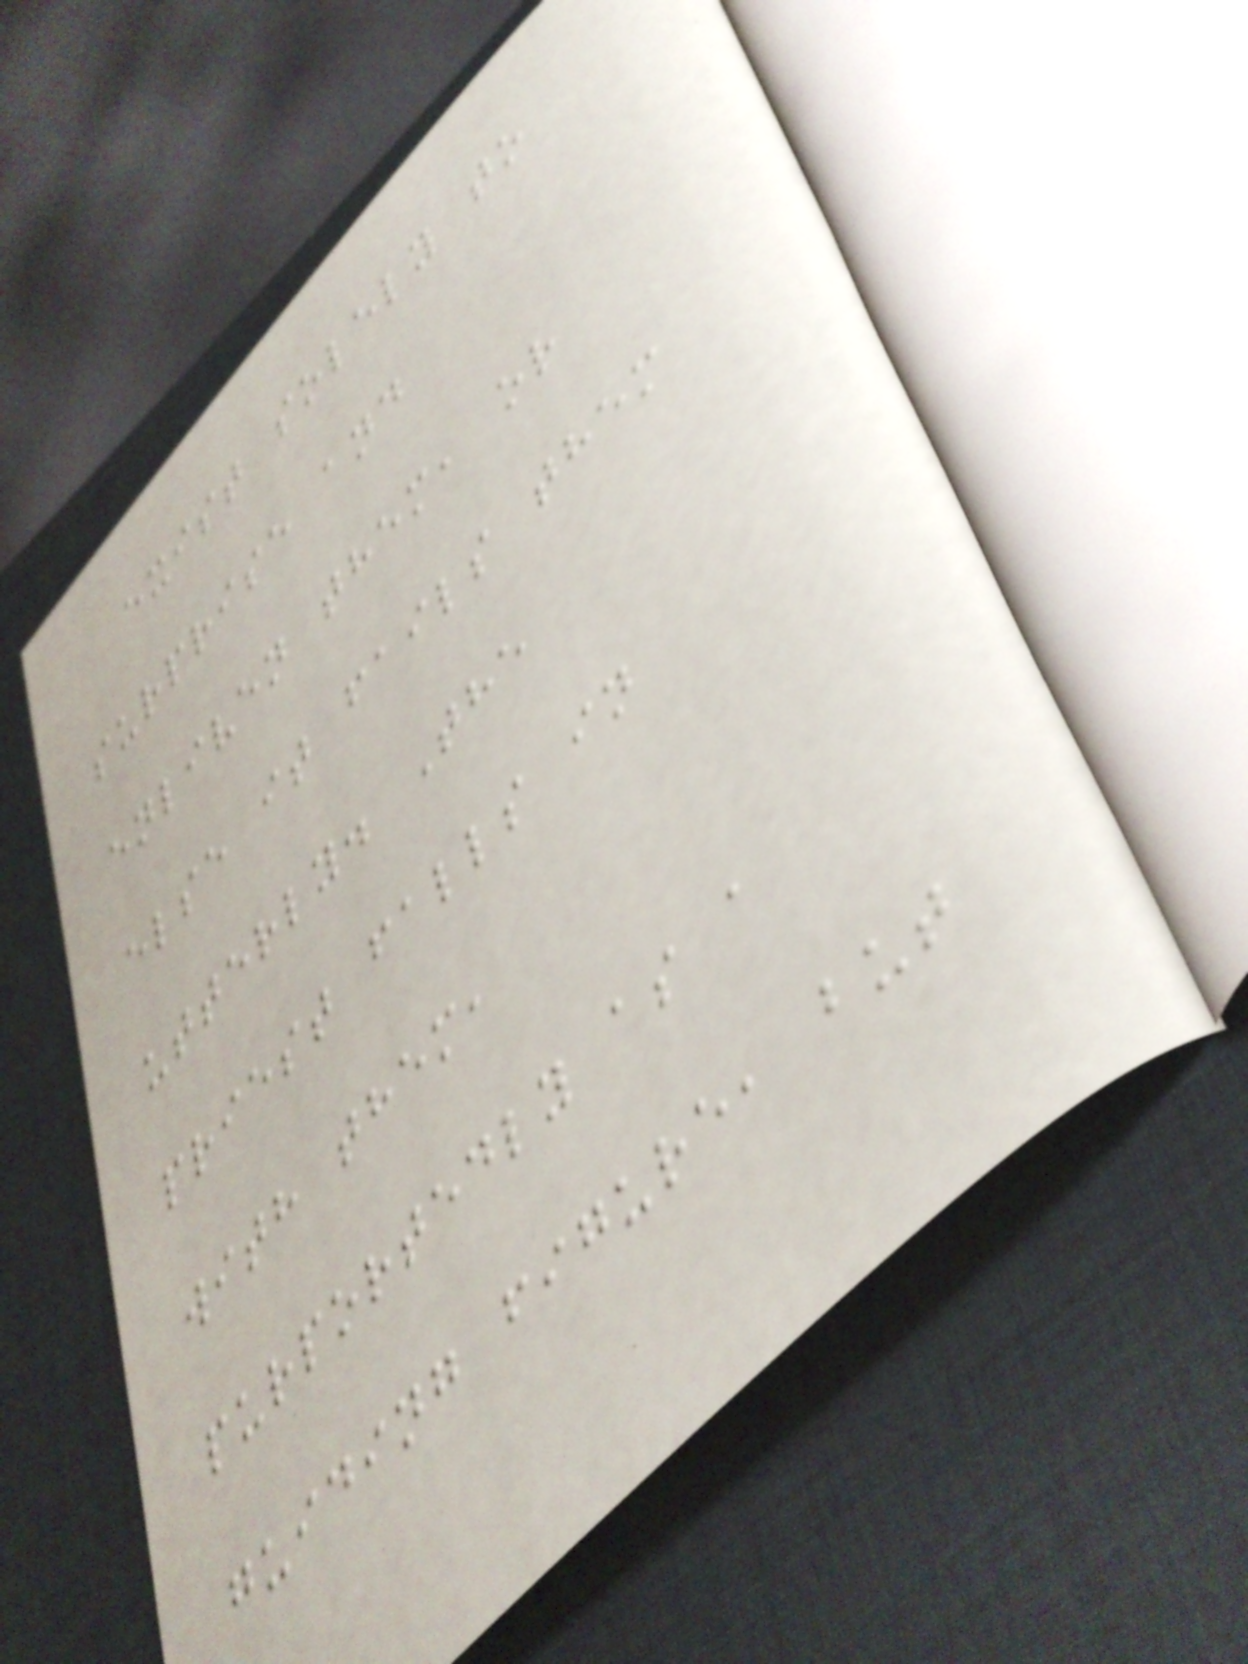exist solely to
surprise and
enliven them, or
else it fails them
utterly. The
priest falls in
with them,
purportedly as a
guiding figure, but
